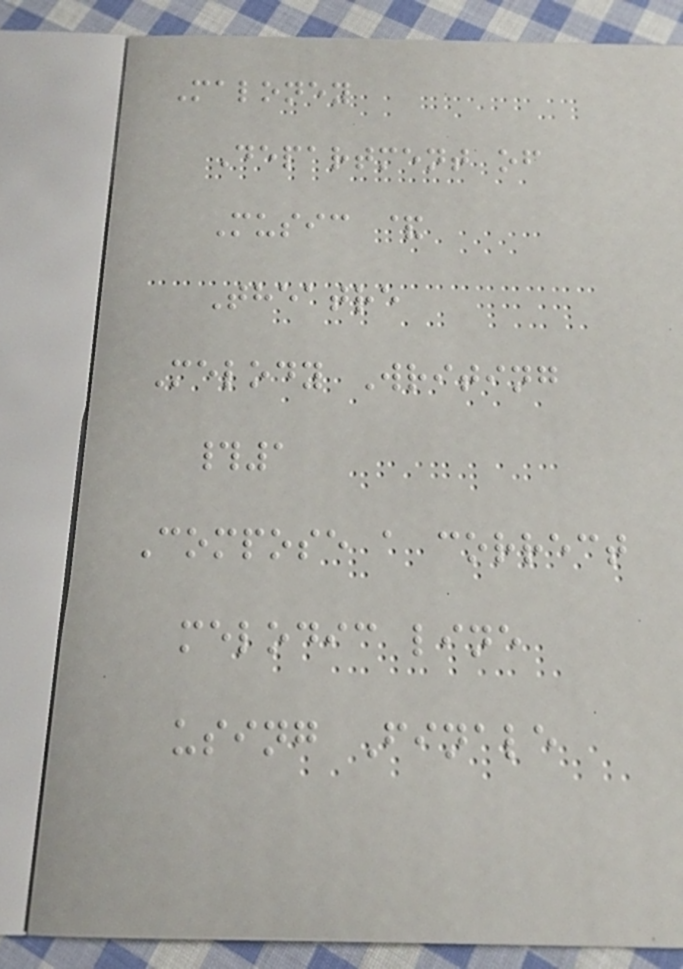Maloney
Department of
Music &
Theatre
Melody Writing
#1
Compose a correct
melodic line
using Finale
